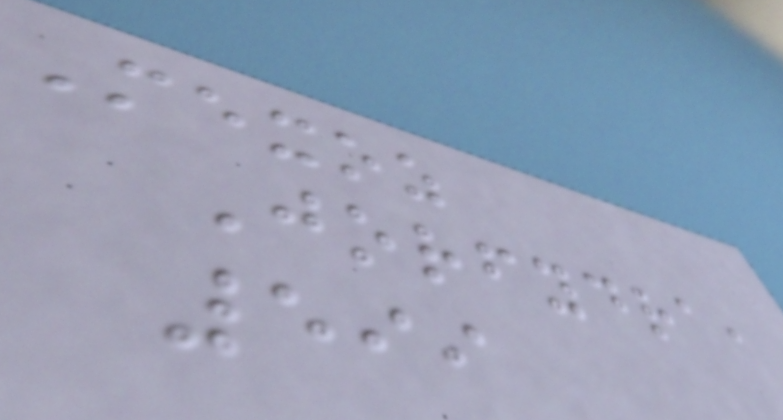Mexoz
Jorfydra,
599
